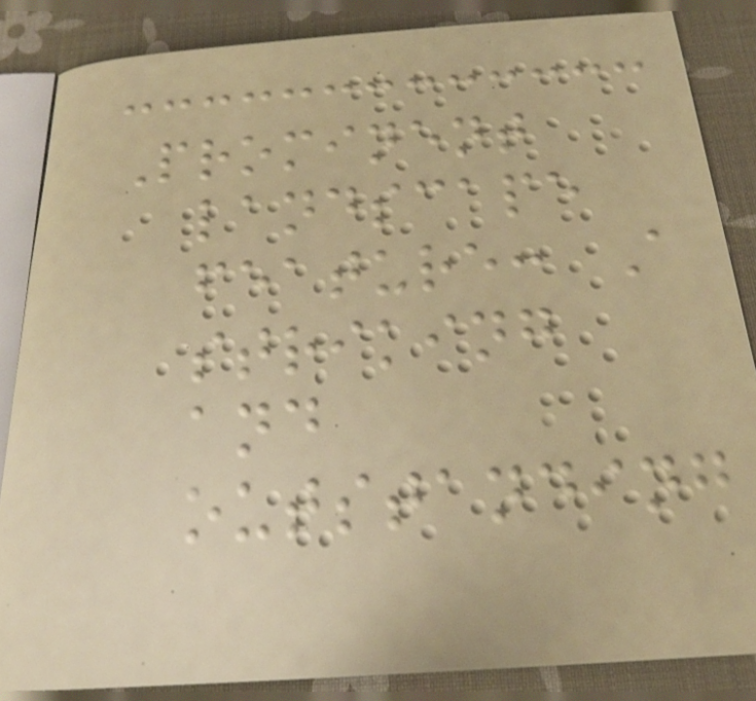Prominent
landscape
feature: A
striking
and
outstanding
